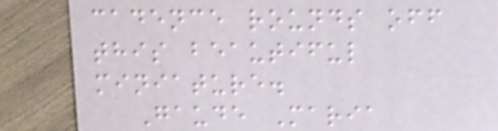cadence rounds off
this beautiful
miniature.
Gaude Maria
